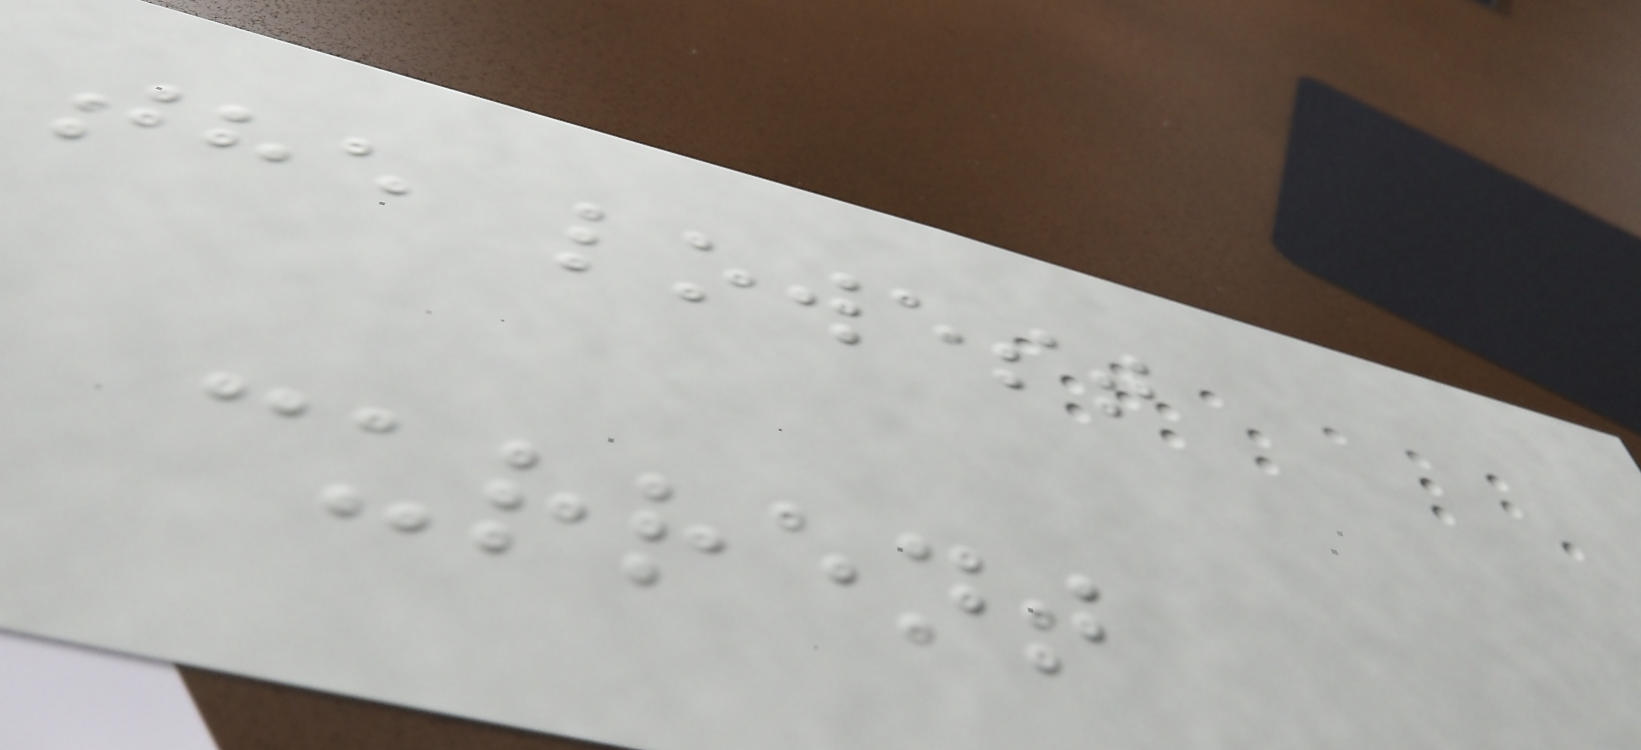the lowest
current
